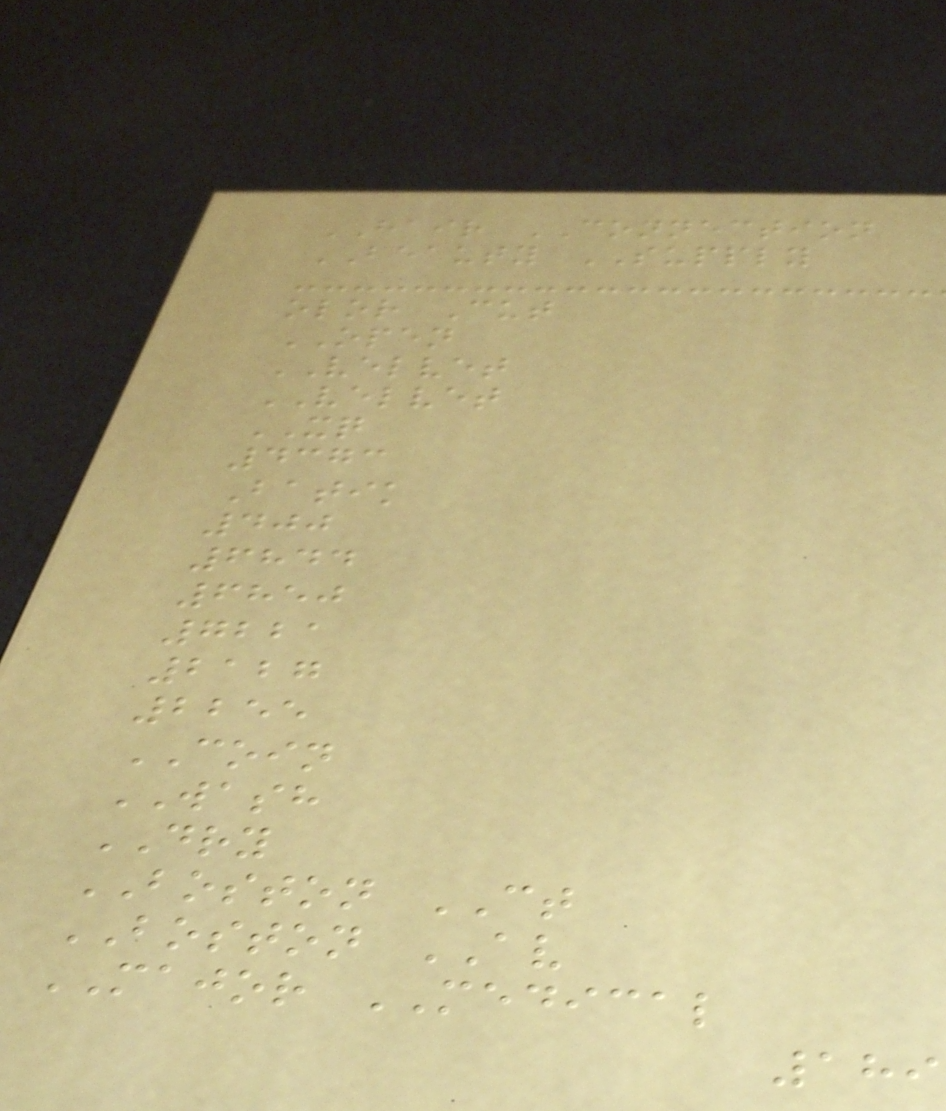HAIR CONNECTION
BEAUTY SUPPLY
olor Cut
OPEN
VELVET
VELVET
XQ
4373
Batik
400
6844
6850
7221
2127
2255
COIN
WASH
DRY
BOSTON CT
BOSTON AV
MAJOR MEDICAL
189
